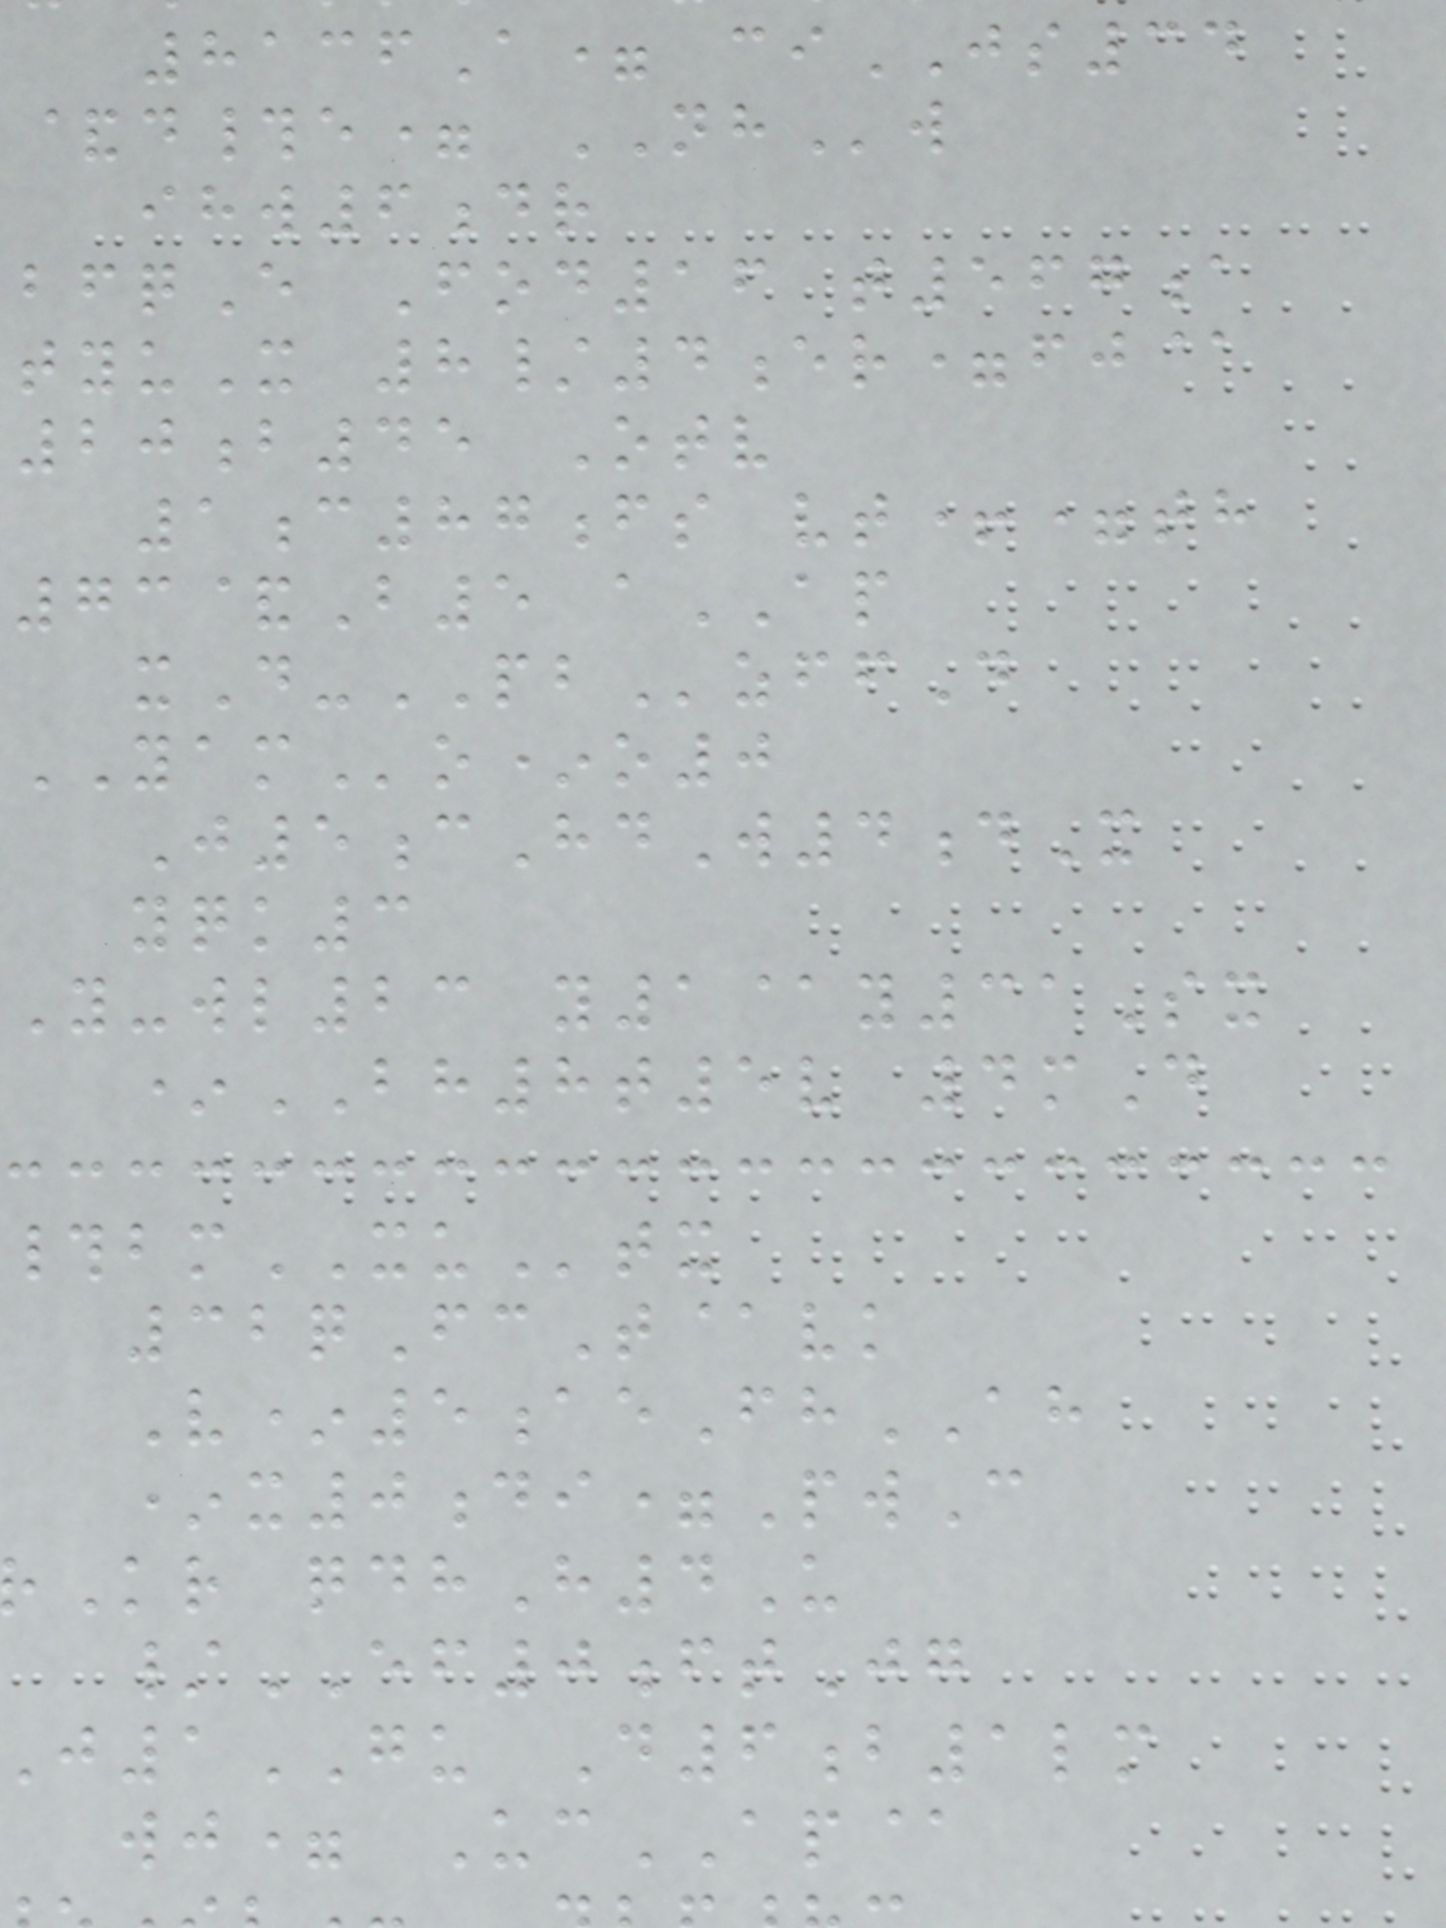8136A= ciJS34
&d#e= NHw
ihw6dr
bfqE Fod16 t567a
tyuX 8/4er=fj@
20b45 Otv
1c87fs vt+=th
73&B5 aAP
xD-PBzffD
YAMo*o0
J5cHdW4dX
yqk3
Y-wl23 y1@y31Sx
*BH8t5v 4mD
#bmXUtx
32qFcT@vk
V*5aeFhAH
*x0di=PwC
Kr qdhH4U
/EF0ftJg
1GU D6b1lm
wj= UcAP@
